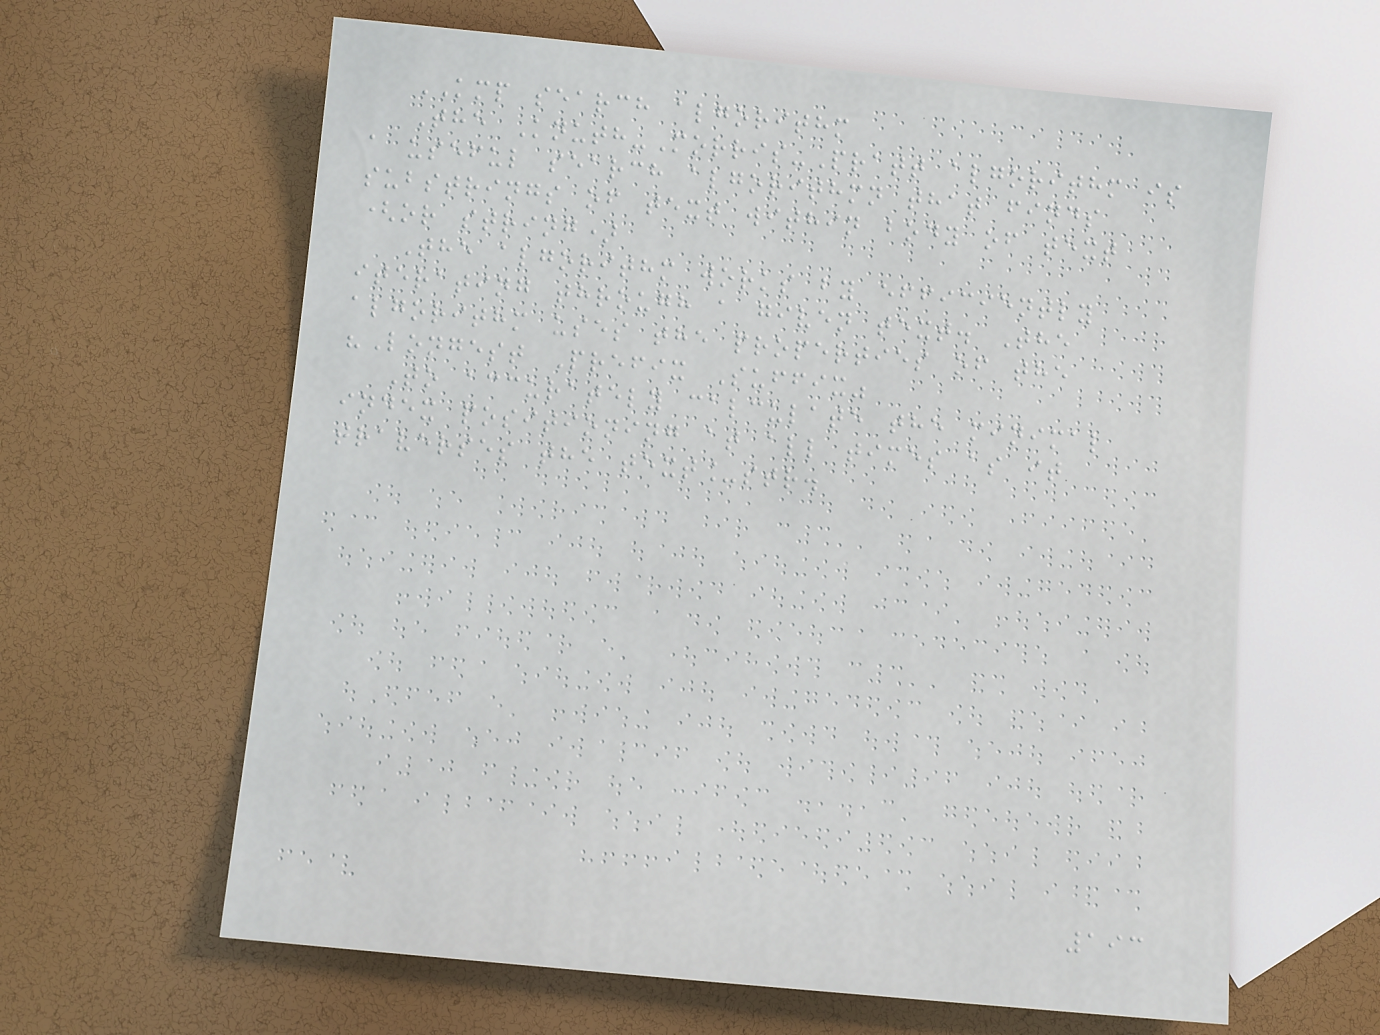KMP search algorithm
The Knuth-Morris-Pratt algorithm is
a useful search algorithmn that finds
substrings of text within body of text
(or string)
The algorithm works by efficiently
iterating through a given text. The
algorithm uses the properties of the
"Longest Prefix Suffix"
To accurately calculate the minimal
index positioning at all times as it
traverses the text_str.
193
